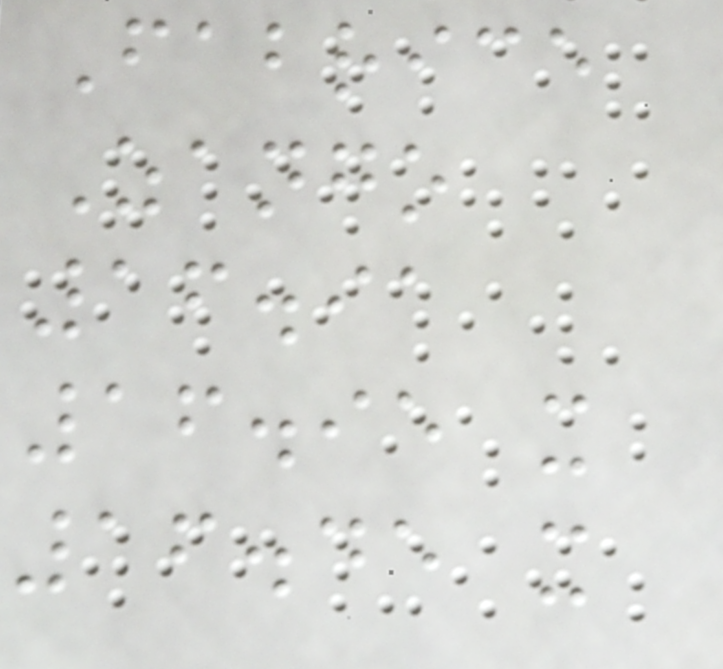Fabrice
Zango
16.91
16.95 x
16.45 x
